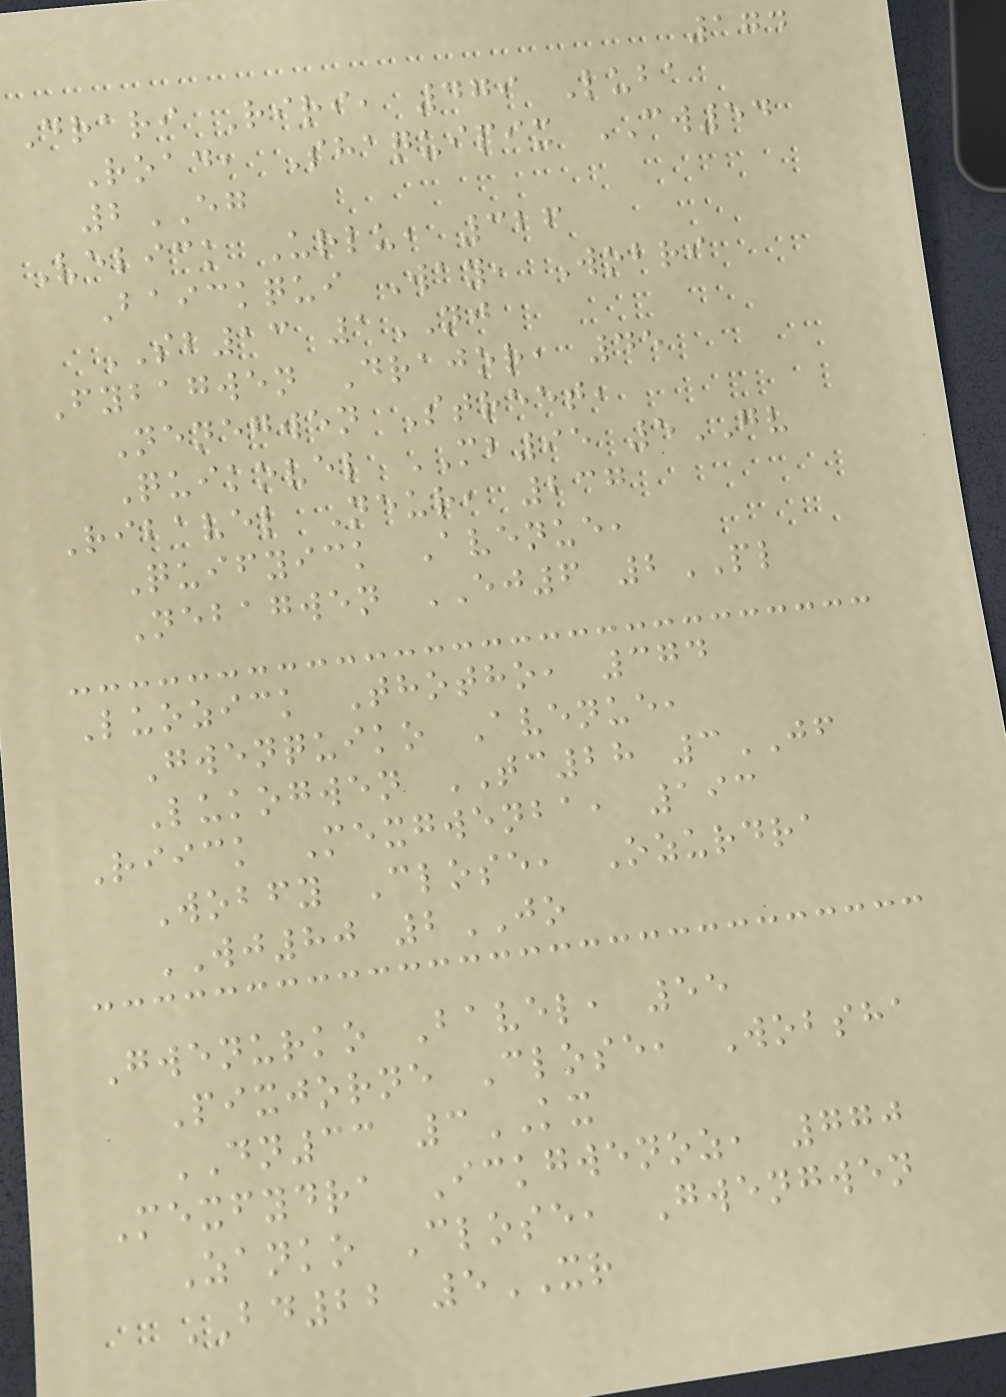174
Drari Riri, 479 Luba
Road, Shaquipix CW54
2EG
Velick Urlu, 326
Baickqui Way, Wobri
SB13 1NJ
Fybagwen Drajor, 45
Nenegwen Street,
Quikovel MB95 5GV
Ribavel Neur, 237
Quifyick Avenue,
Nebagwen EJ6 2PL
Luozick Thotho, 374
Gwenquiko Avenue,
Lukogwen TC28 3JF
Riick Mexgwenba, 193
Wobfy Close, Ozurdra
WJ80 2JO
Gwenurko Bavel, 55
Pixjorne Close, Wobsha
DN33 3KX
Mexfydra Ickgwenoz, 770
Zanko Close, Gwengwen
BD22 5XR
